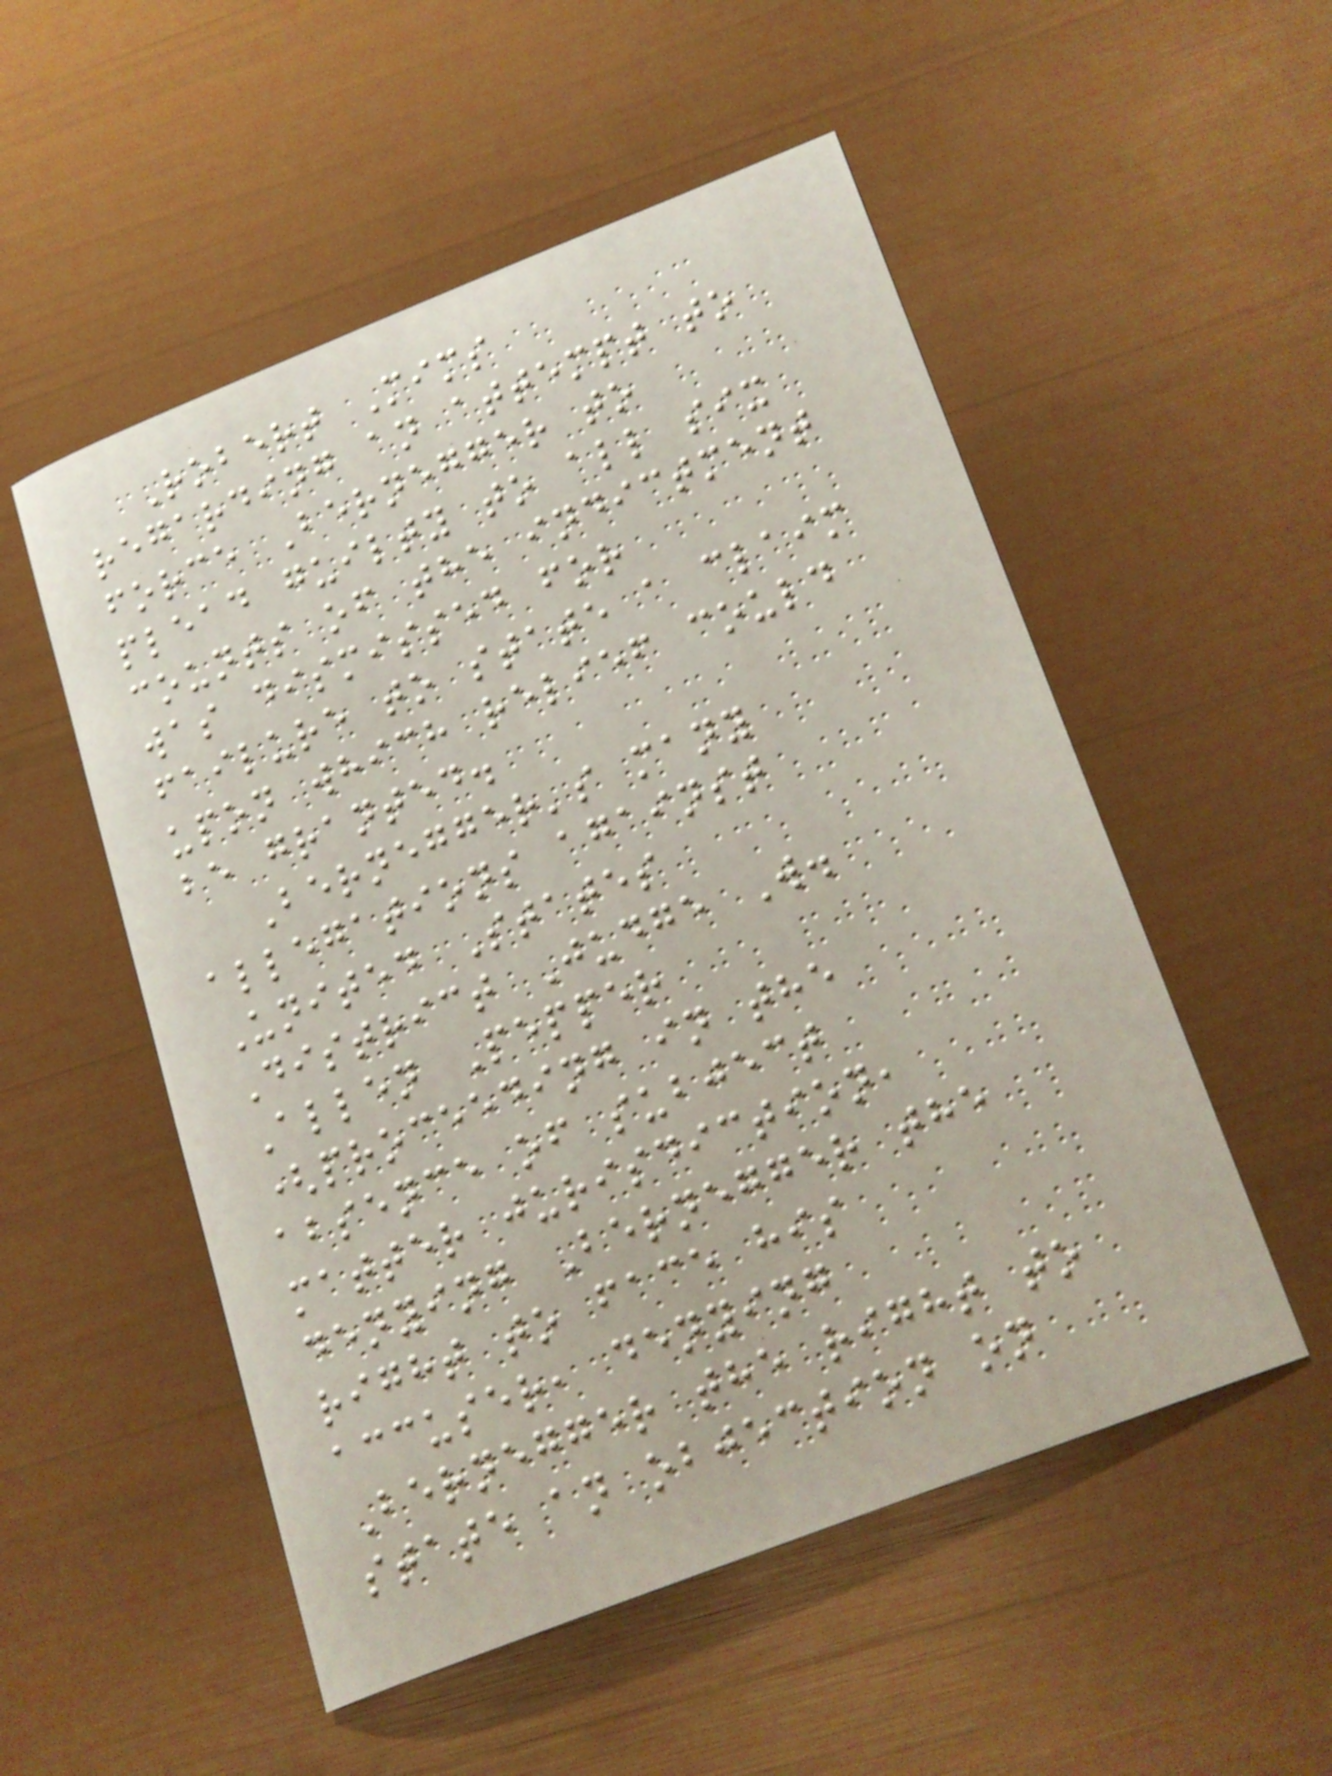Robert Mims
regarding an attempt to
force Bernegger to
plead guilty to all six
counts of the indictment
was dismissed for
failure to state a claim
upon which relief could
be granted.
Bernegger's many
allegations against
United States
District Judge W.
Allen Pepper
(proceeding in the
absence of subject
matter jurisdiction,
denying Bernegger the
right to face his
accuser, denying
Bernegger the right to
state an objection on
